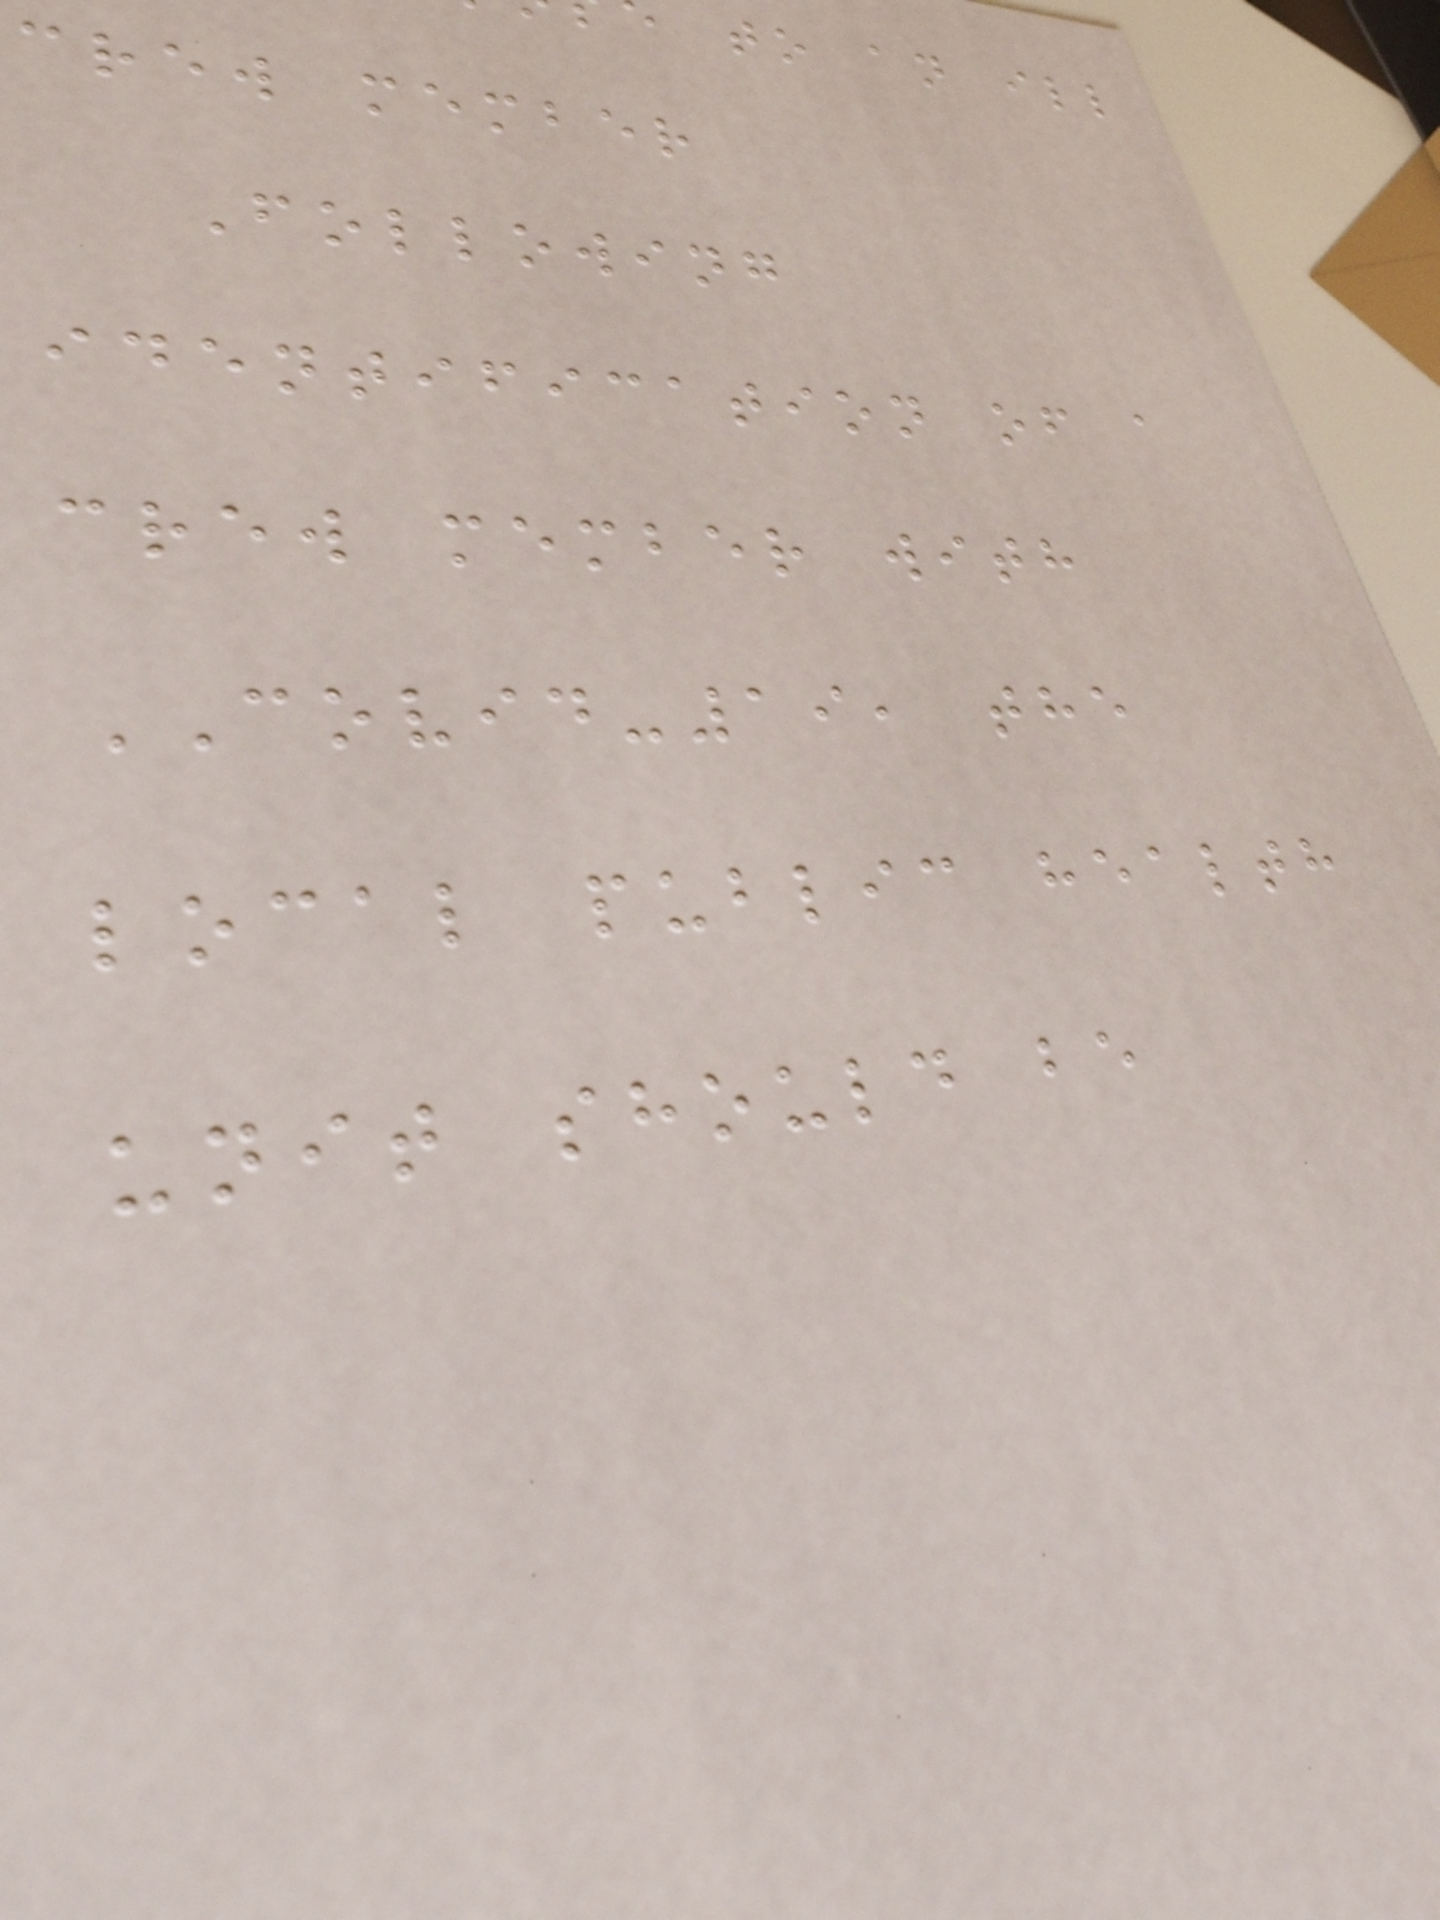to an ill
crew member
Following
identification of a
crew member with
COVID-19, the
local public health
unit should be
